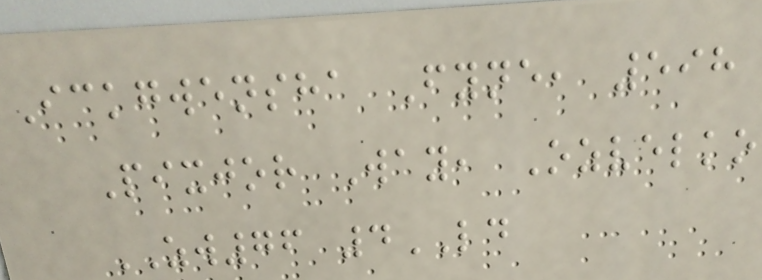Ickgwensha Fyne, 598
Pixjor Way, Ozvelko
ZW76 4LD
